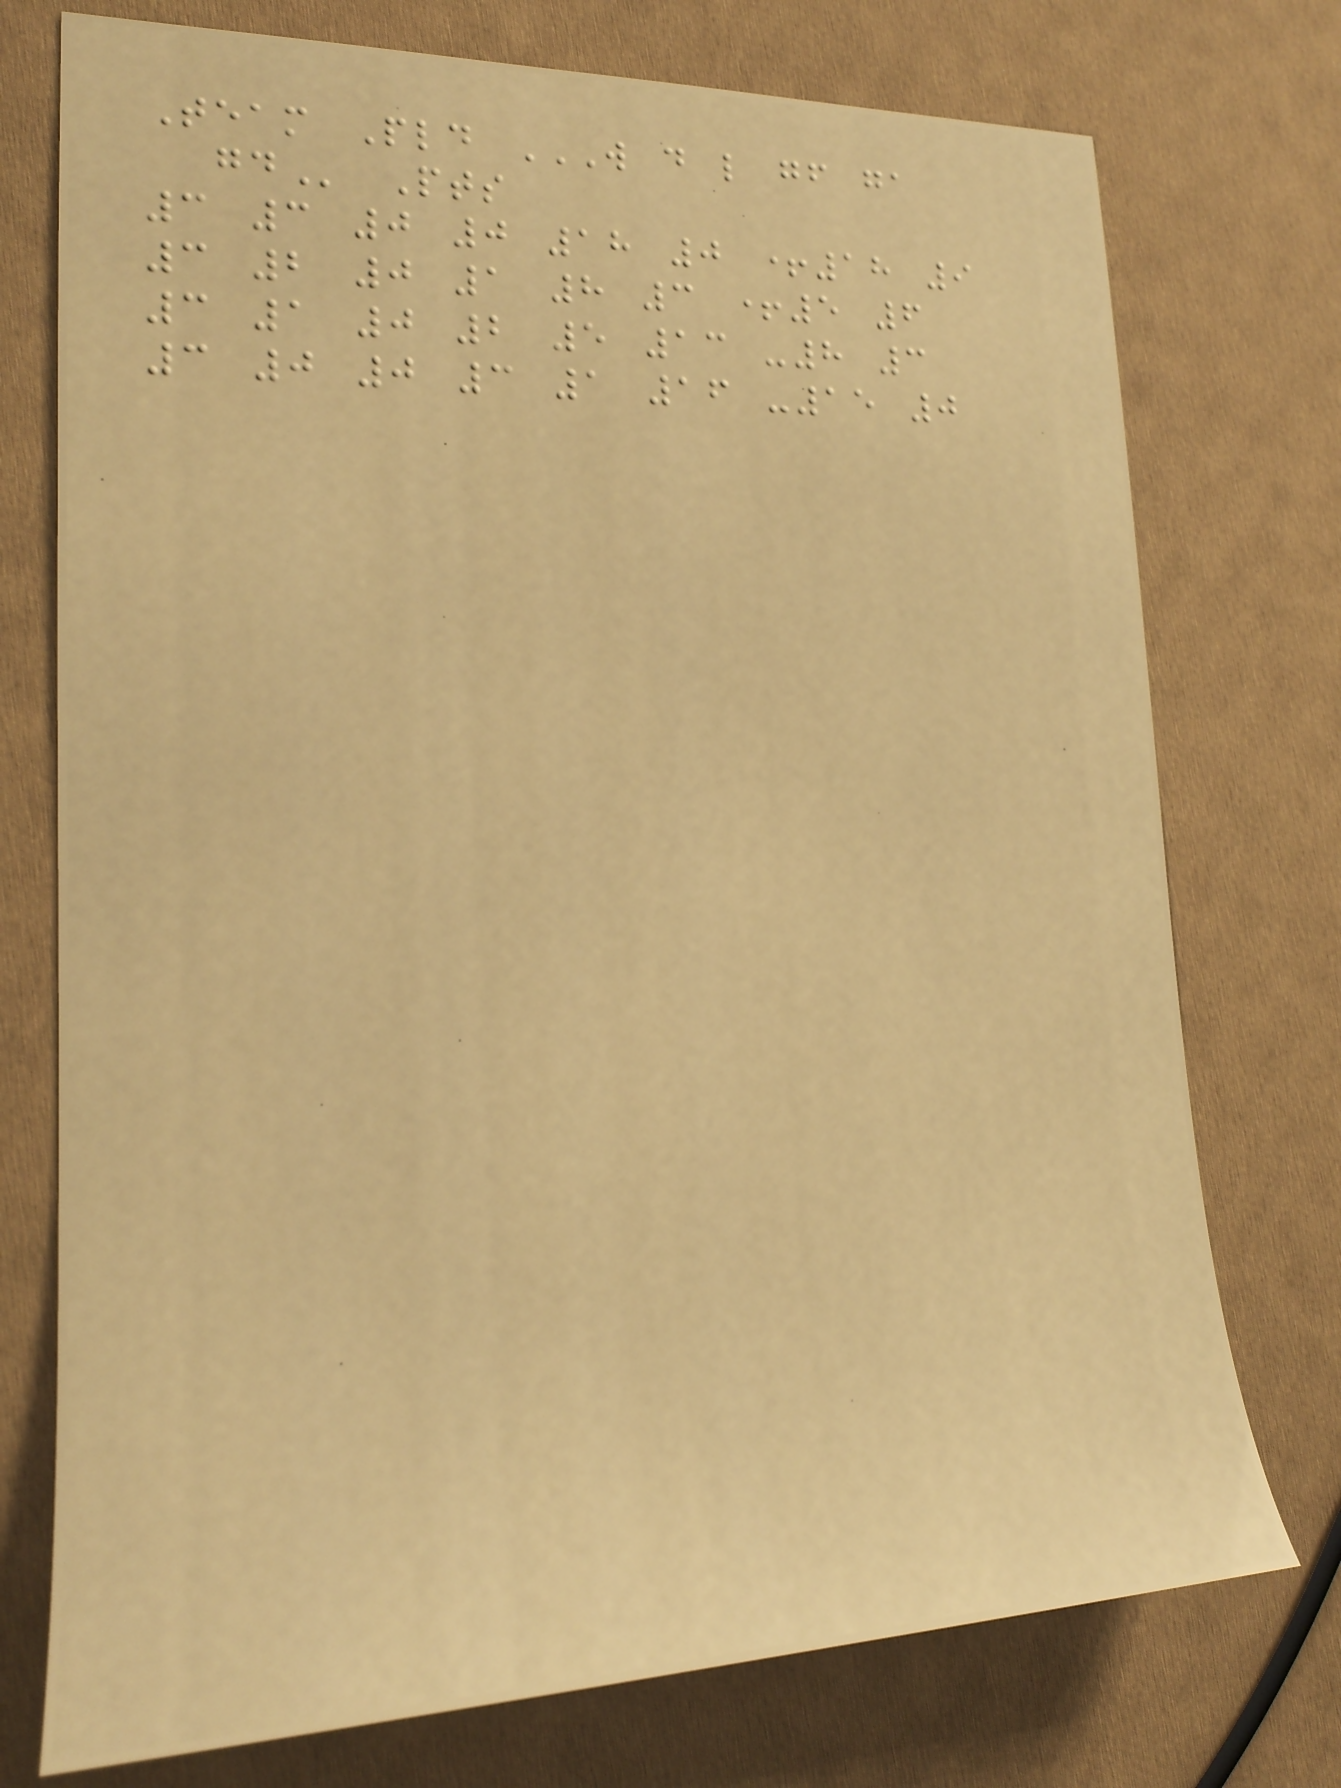Team Pld W D L GF GA
GD Pts
3 3 0 0 18 0 +18 9
3 2 0 1 8 3 +5 6
3 1 0 2 5 13 -8 3
3 0 0 3 1 16 -15 0
